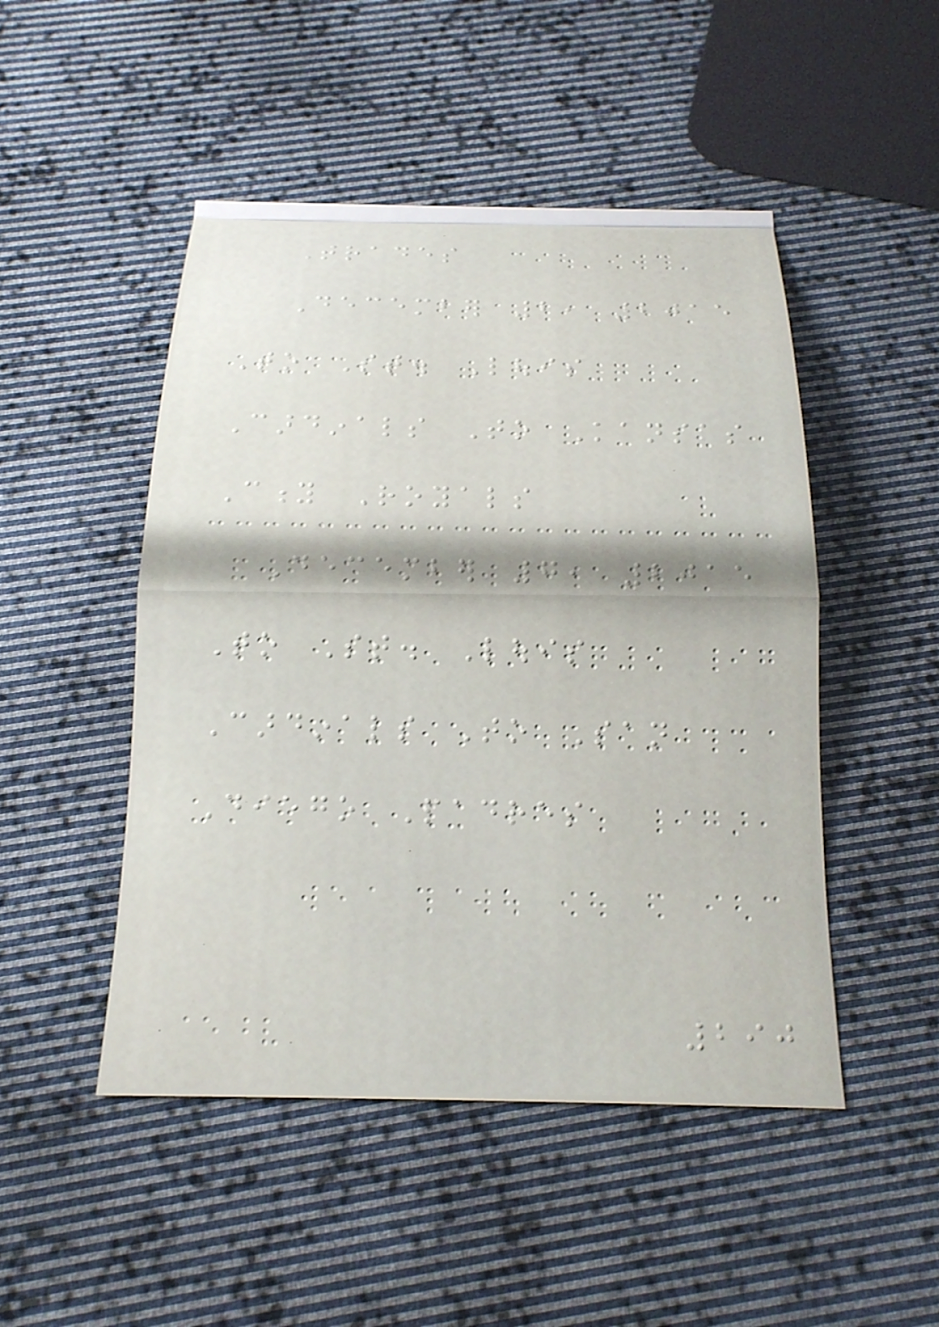Trades
December 2, 2015
To St. Louis
Cardinals To Kansas
City Royals
December 7, 2015
To St. Louis
Cardinals To San
Diego Padres
290
